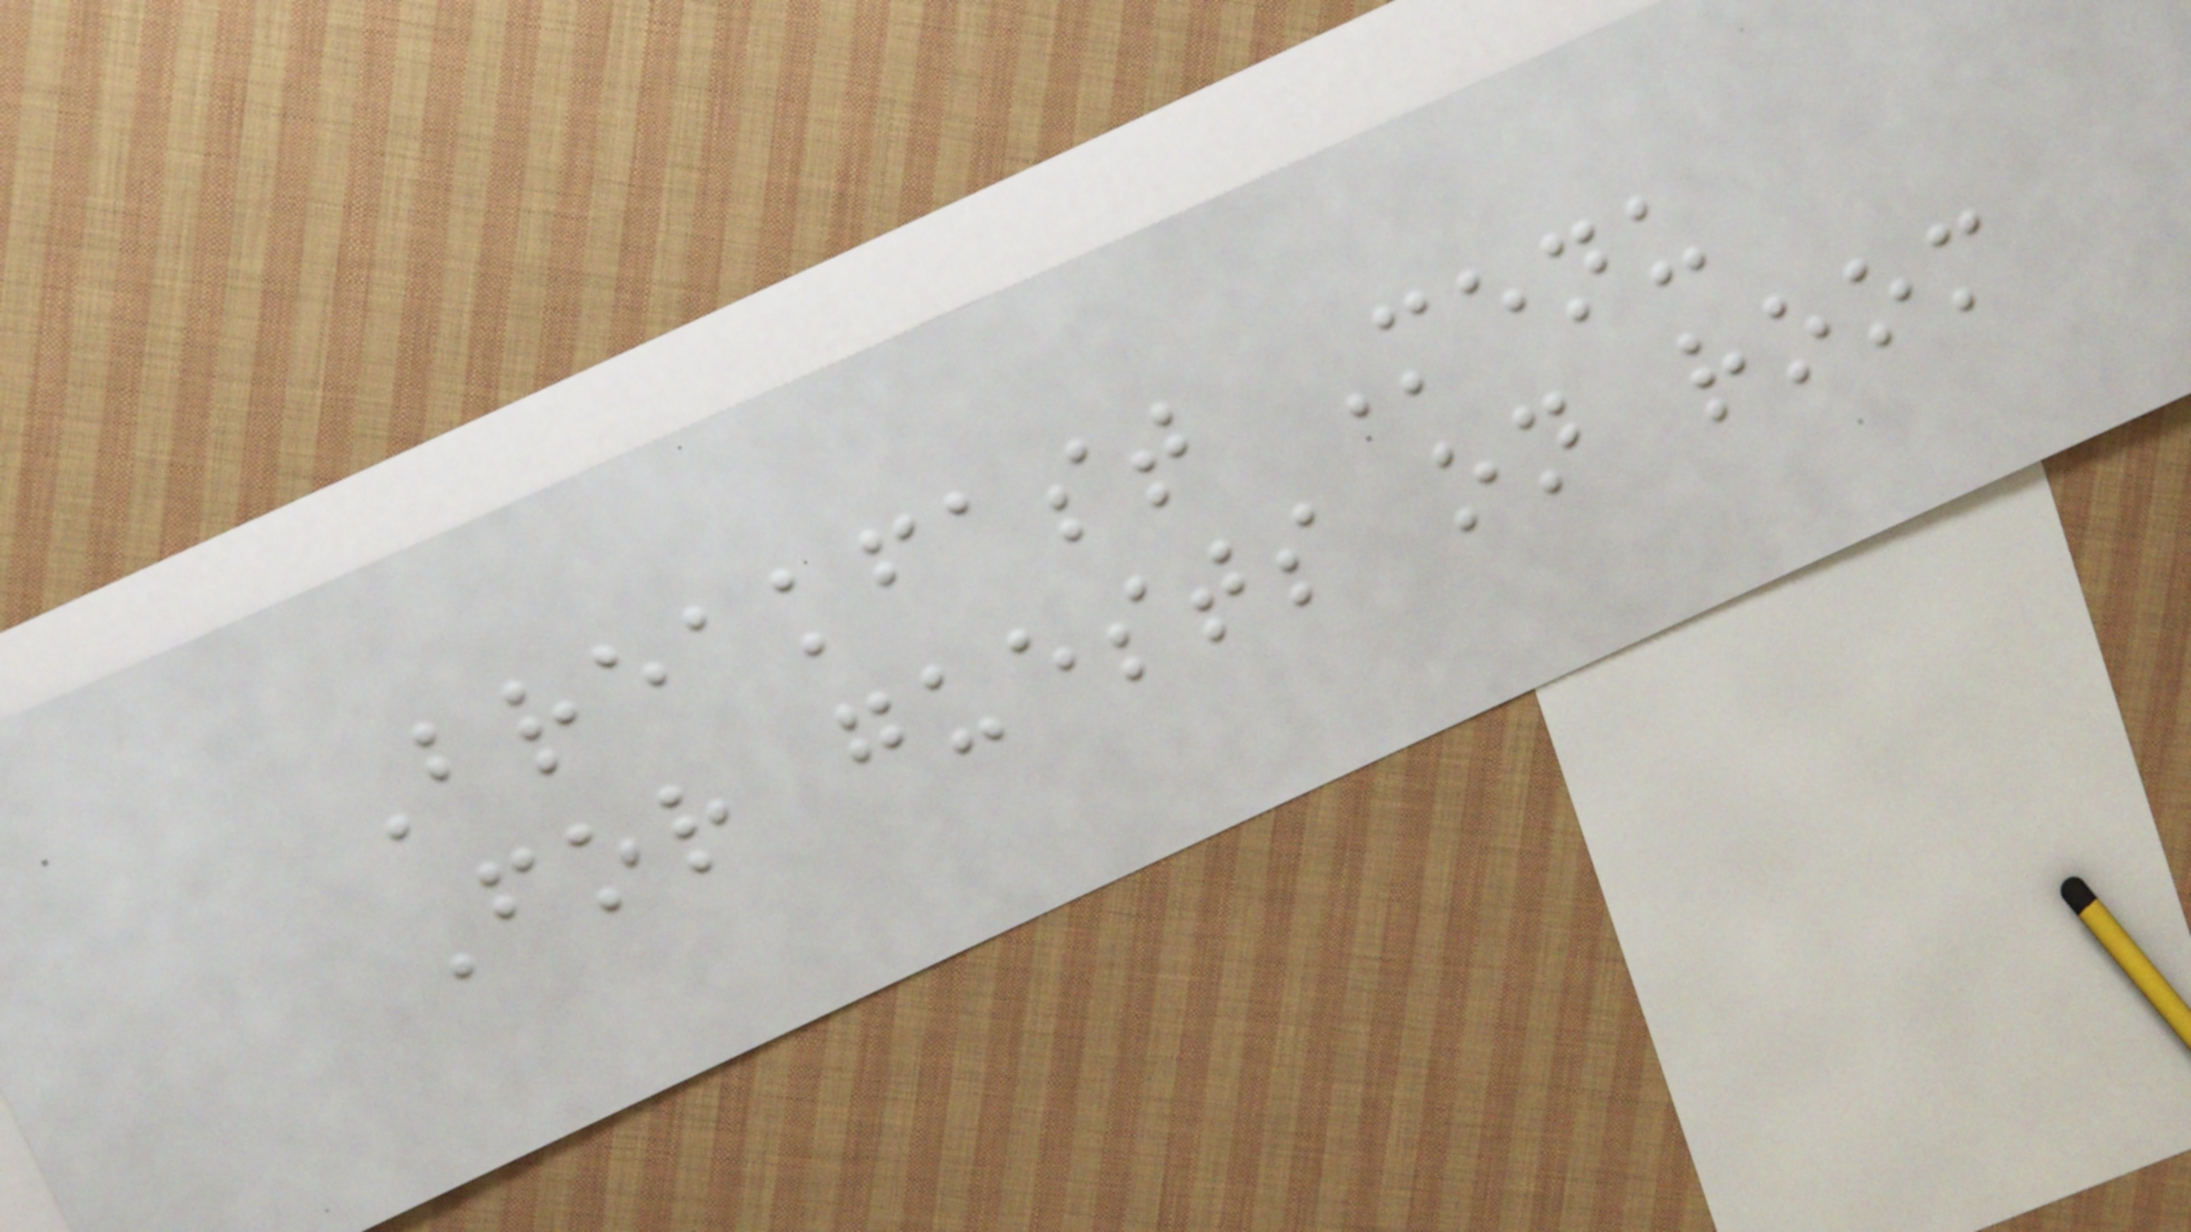Breakfast Menu
For guests on room
